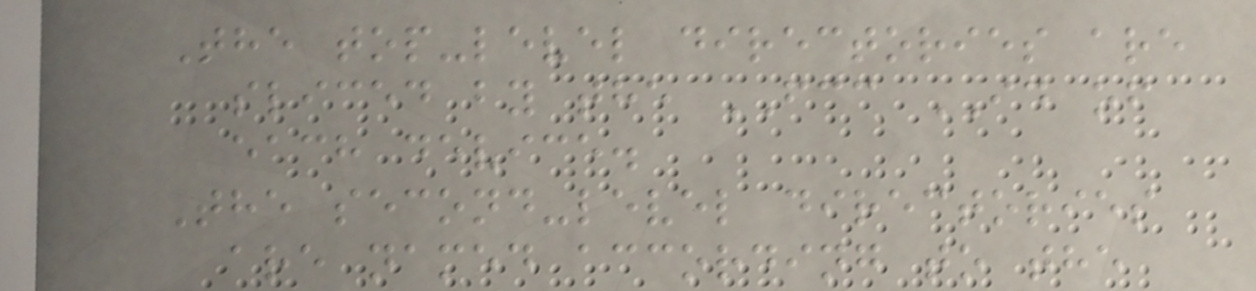The top-level directories are
sliced by the FCC ID of
each device.
The second-level directories
are named according to the
